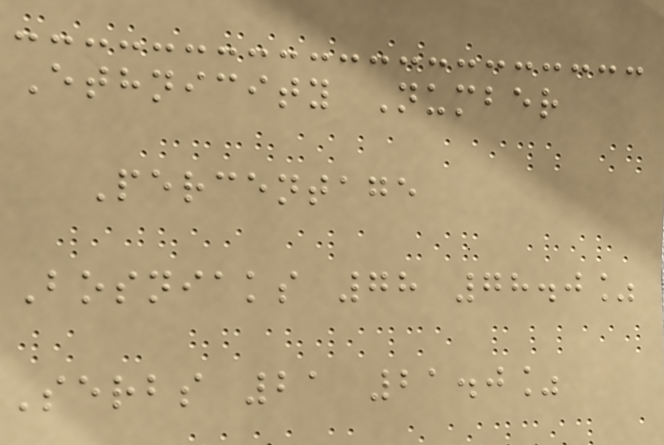Ethnicity Number
Percentage
Bosniaks 78 78.0%
Serbs 21 21.0%
